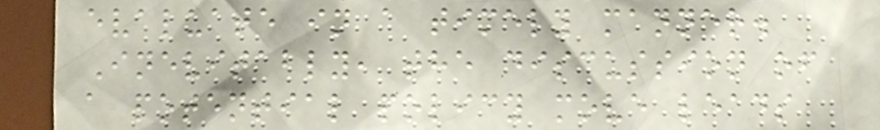evaluate in a timely manner.
Inevitably, the discussion of
a potential policy move leads
